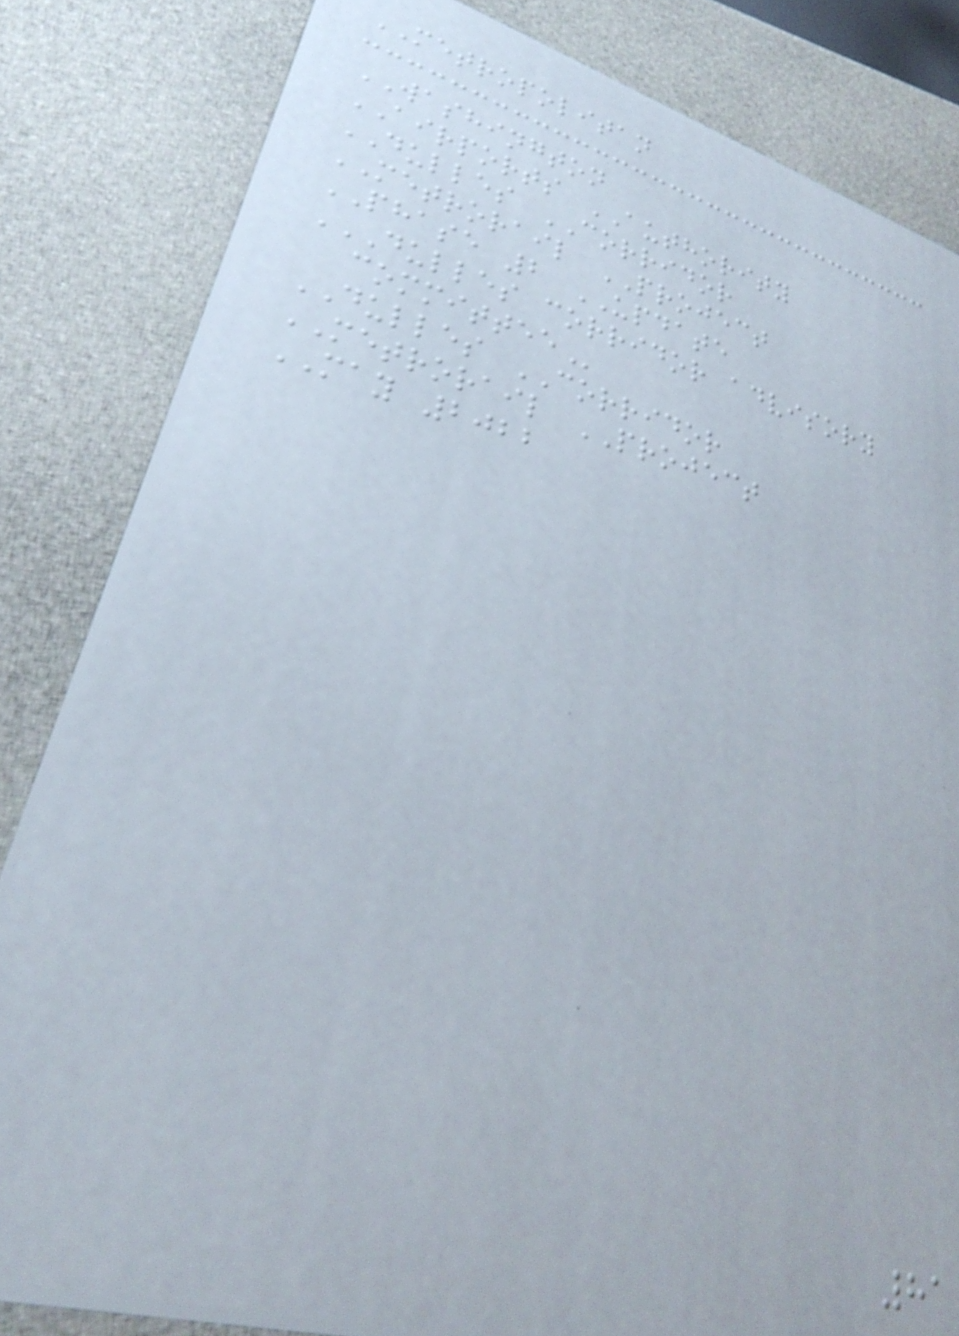METROPOLITAN
WASHINGTON
AIRPORTS AUTHORITY
DULLES CORRIDOR
METRORAIL PROJECT
PHASE 2 UPDATE
DULLES CORRIDOR ADVISORY
COMMITTEE
DULLES CORRIDOR
METRORAIL PROJECT
MAY 2022
81
